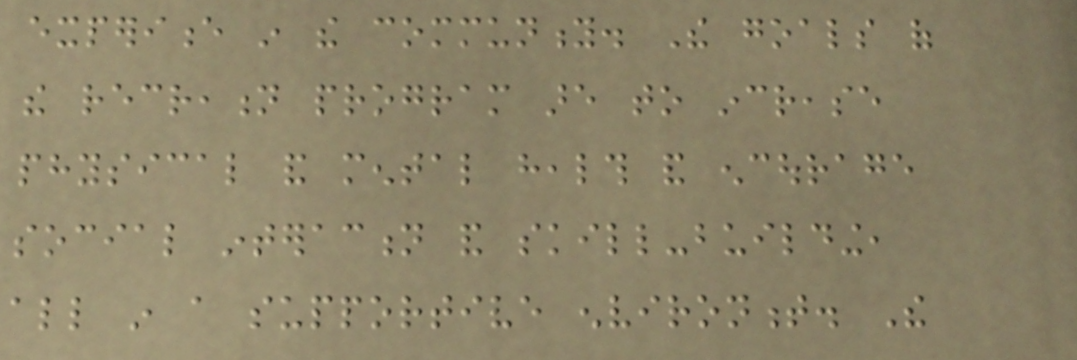experience in the community. The goals of
the recreation program are to increase
physical and mental health and encourage
social interaction and skill-building,
all in a supportive environment. The
